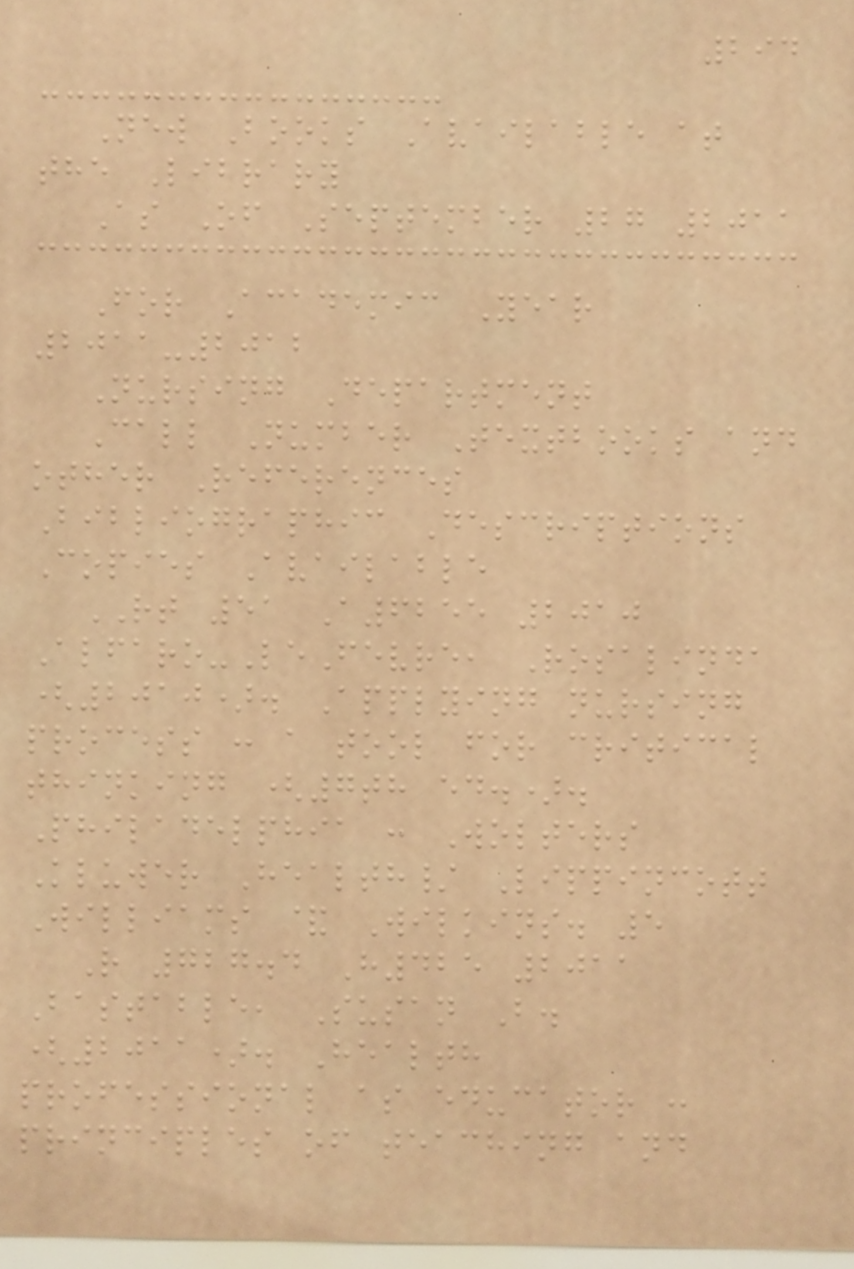294
New Books Available at
the Library
As Of September 27 2011
For Academic Year
2011-2012
Nursing Department
Call Number Textbooks and
other References
Bibliographic Descriptions
Copies Available
RT 51 A6255 2010
Alfaro-LeFevre, Rosalinda
(2010). Applying nursing
process : a tool for critical
thinking (7th ed.).
Philadelphia : Wolters
Kluwer Health/ Lippincott
Williams & Wilkins. 5
R 727.4 H425 2011
Bastable, Susan B.
(2011). Health
professional as educator :
principles of teaching and
